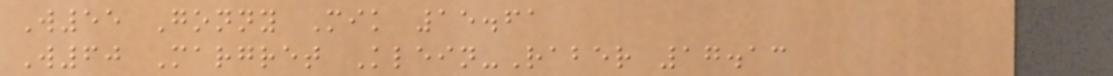W55 Gonny Mik 15.61
W60 Margret Klein-Raber 17.13
